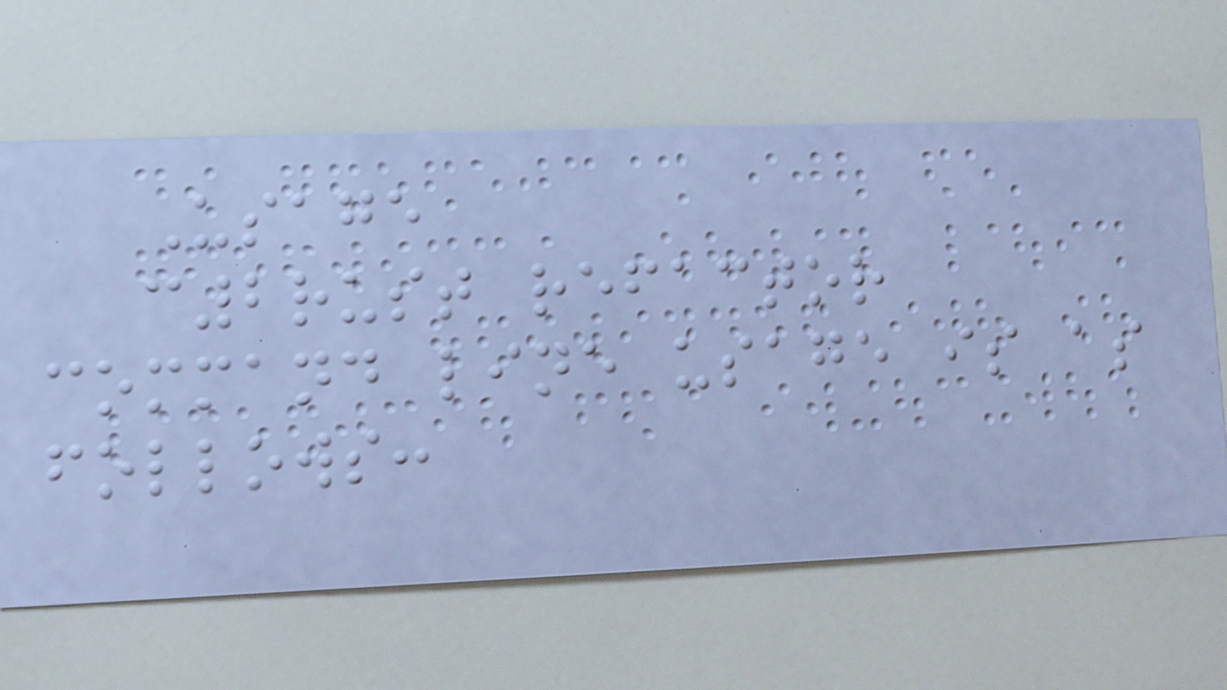Usage
c2rust refactor
command line usage is as
follows:
